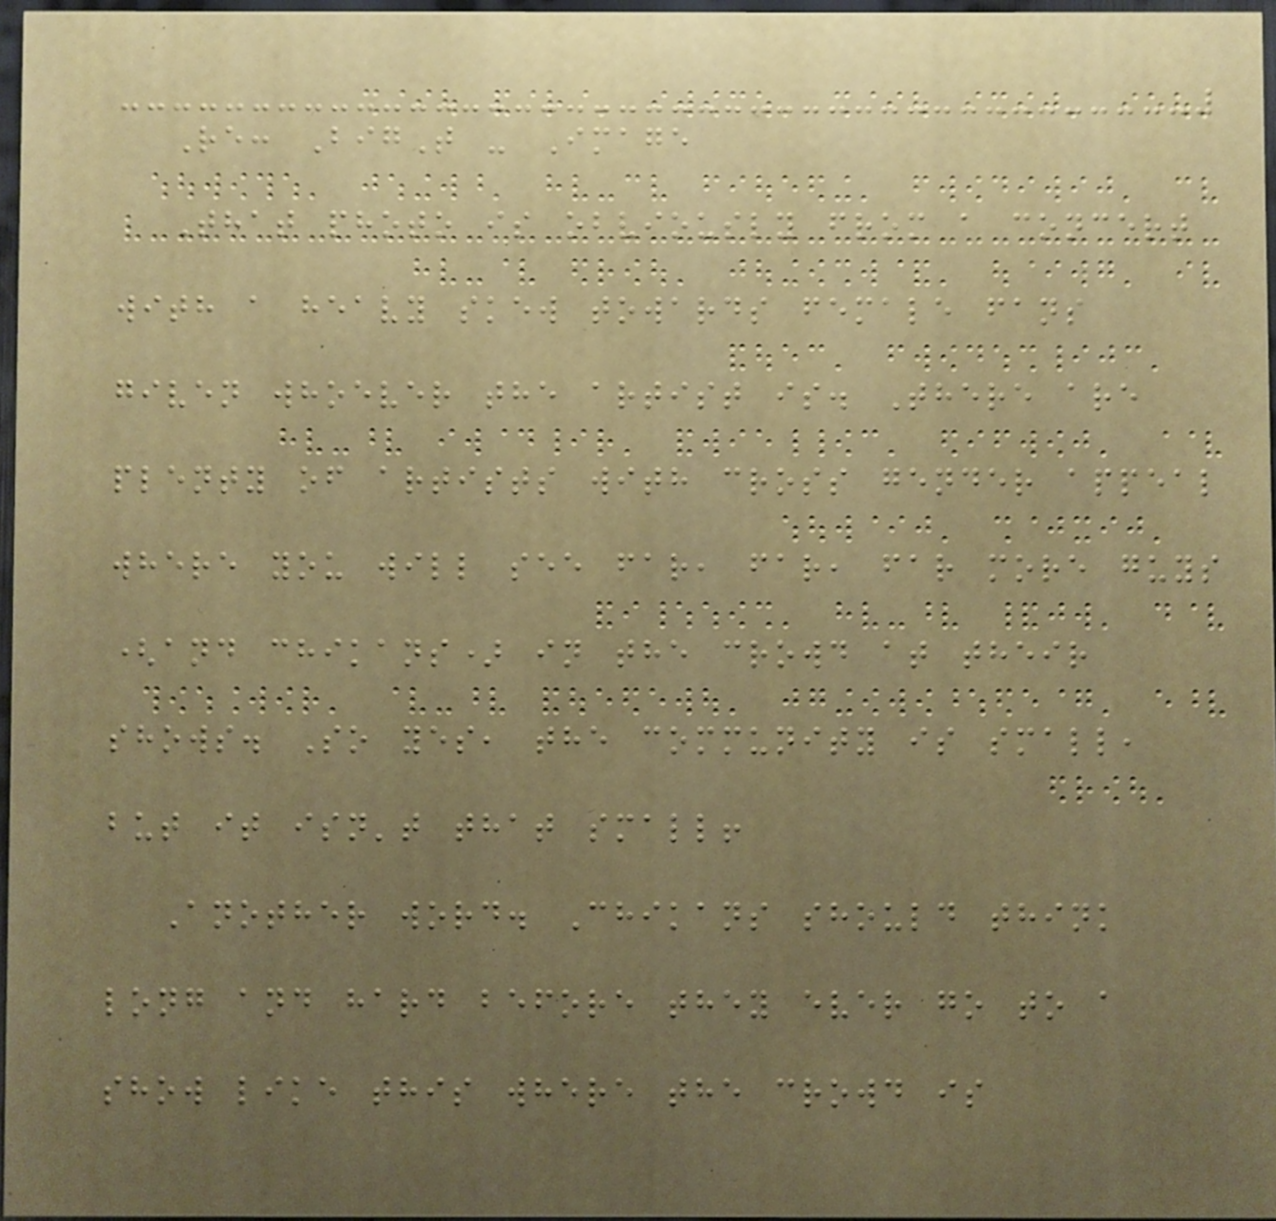Re: BigT - Image
That photo is obviously from a concert
with a heavy skew towards female fans
given whoever the artist is. There are
plenty of artists with cross gender appeal
where you will see far, far, far more guys
(and chikans) in the crowd at their
shows. So yes, the community is small,
but it isn't that small!
Another word. Chikans should think
long and hard before they ever go to a
show like this where the crowd is
